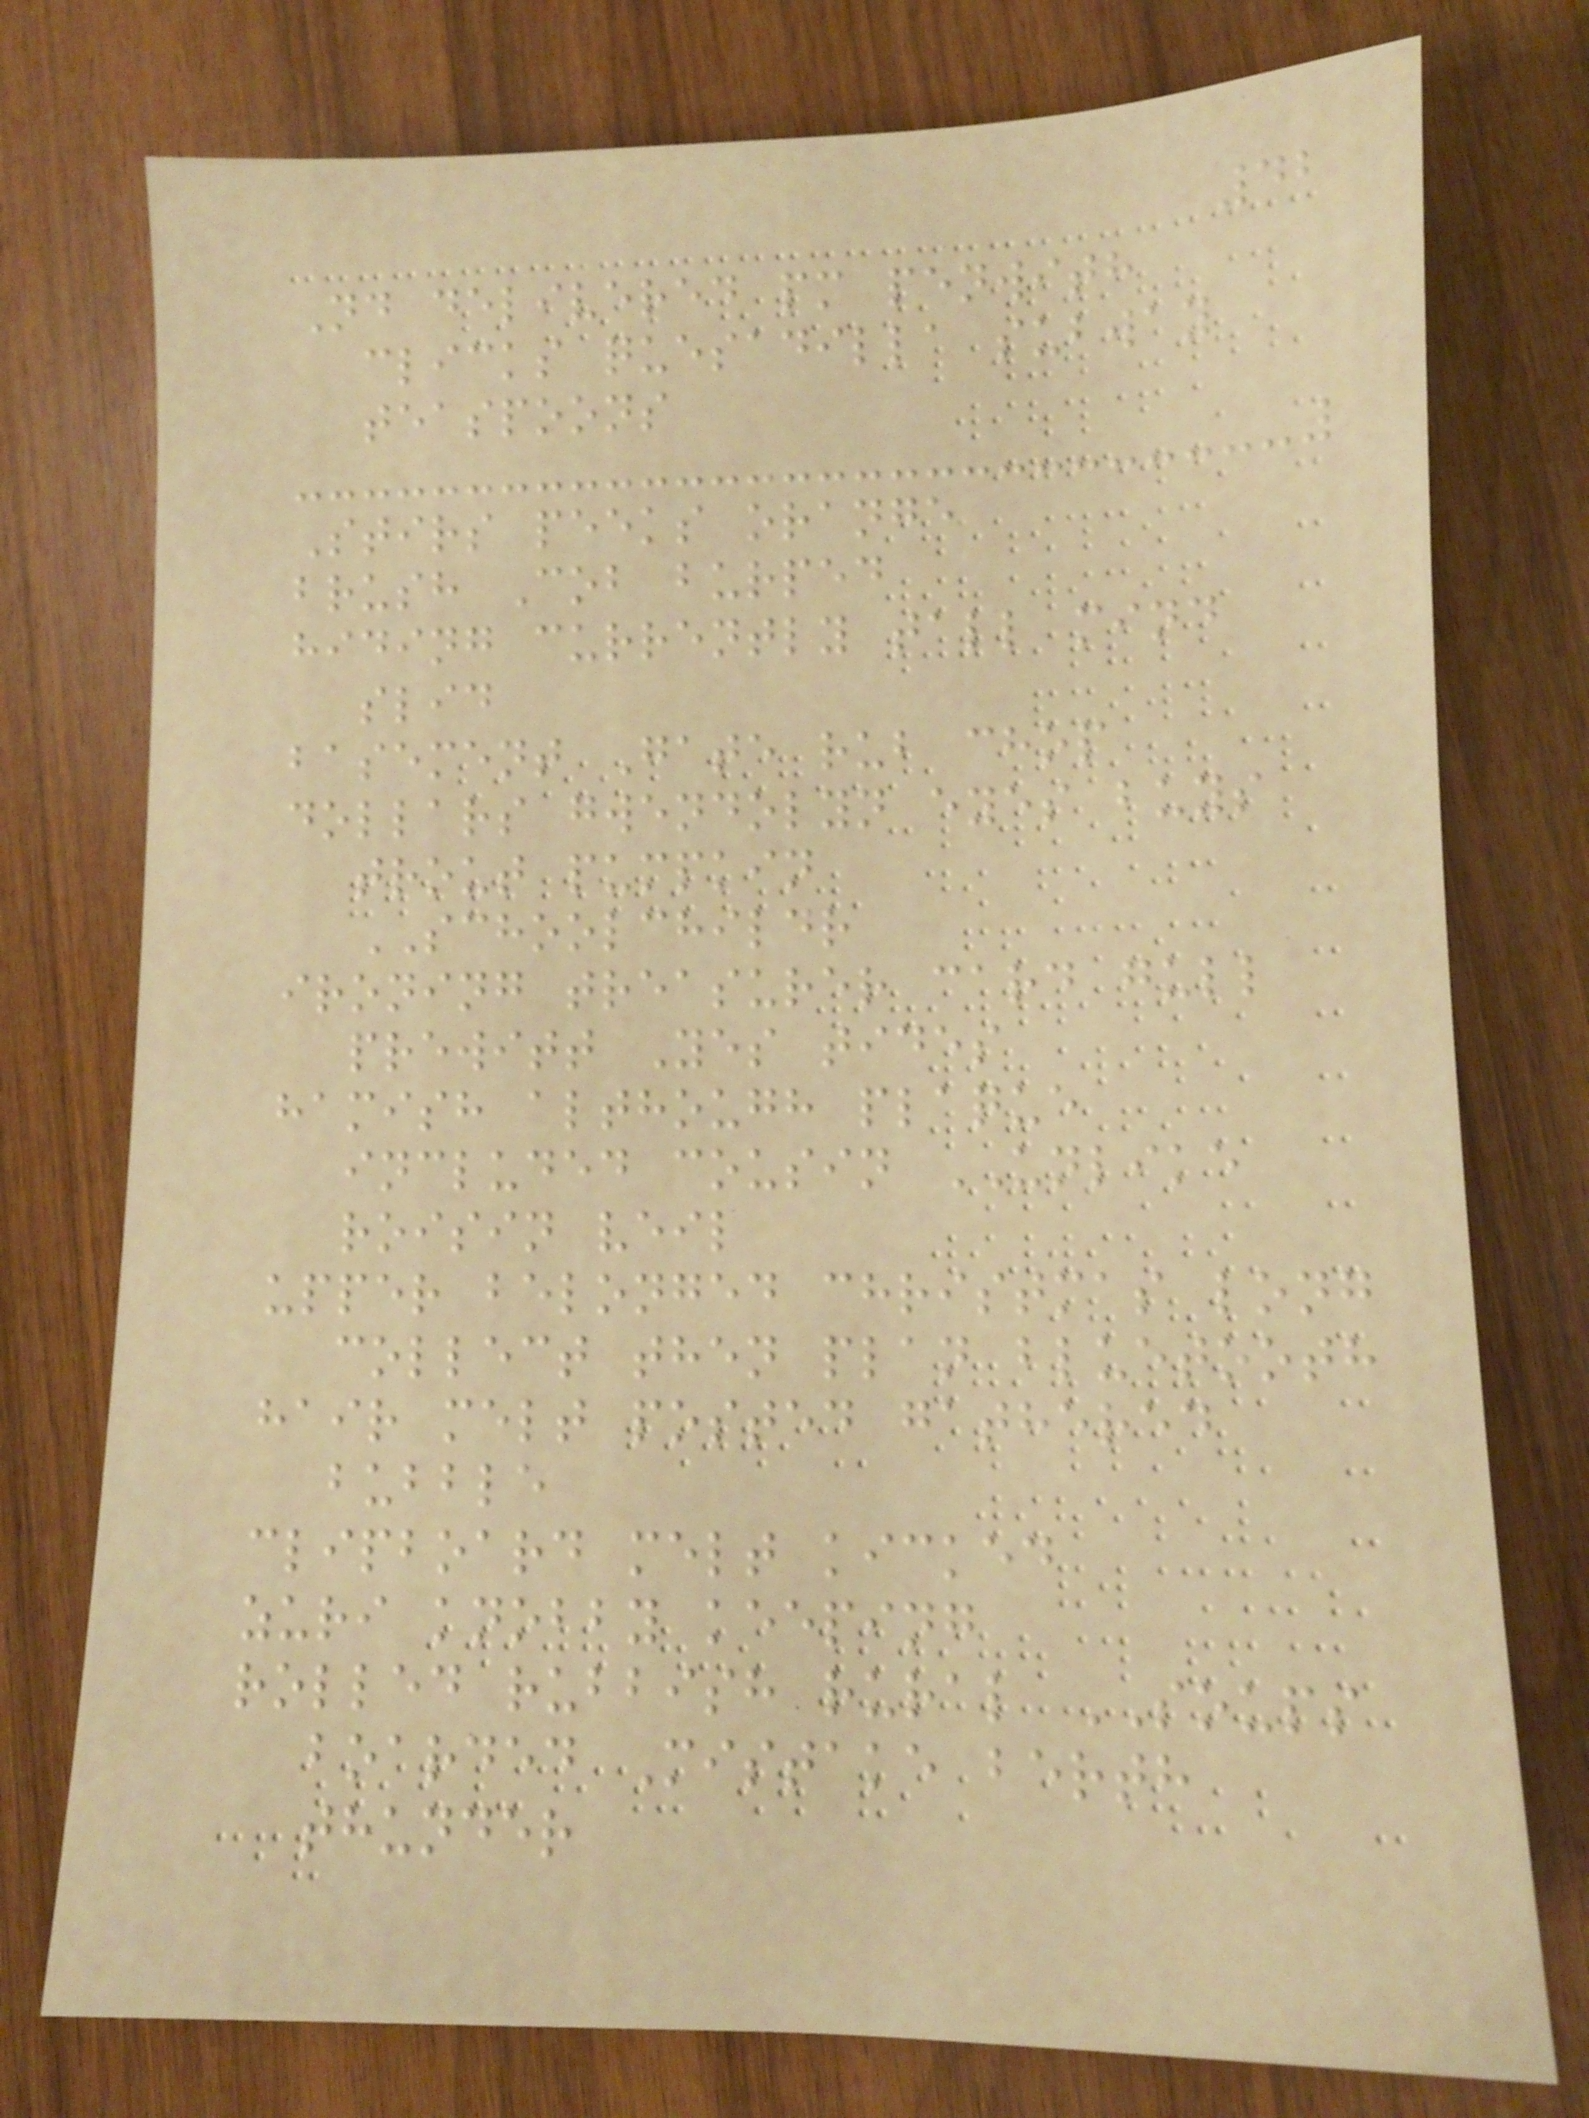42
Nd delivered pm penwith
clicks quesadilla subway
teaspoons
Stirs peeks orange
brush Cob burped
hiding currently tall mind
slid
basement Gate rub chop
dollars gwendolyn eyes buys
trout pumpkin
SCHOOLCHILDR
ironing treasurer card gull
prewitt Yes tides
hamish although plaque
included cousin UNLIKE
roisin veil
upper belonged christmas long
collect then plan bluetooth
hair melt posted gathered
bubble
clipboard melt kicked
zuri knobby keeping
rolled rubbish rural SOUPS
boarded Mistake berth
thunder
